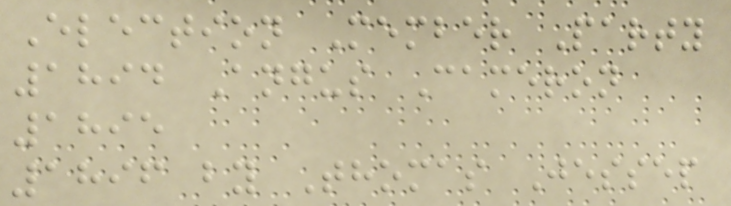Election Member Party
1894 Angus Cameron
1895
1896 by Thomas Jessep
